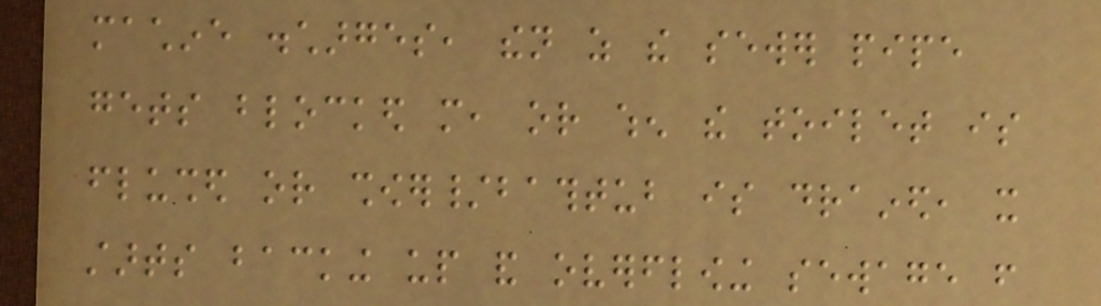machine discharges, then as the sewer pipe
gets blocked more, or when the toilet is
flushed or shower/bathtub is drained, it
starts backing up and overflowing sewage from
